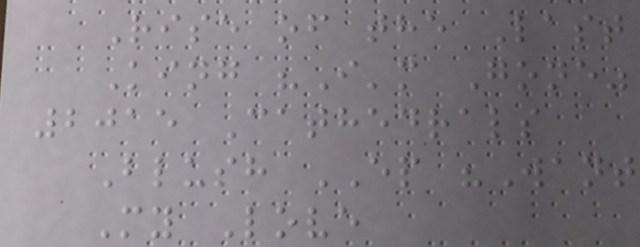Rise of the Last
King "I'm Gone"
2015 Cathedrals
Blush EP "Want
My Love
